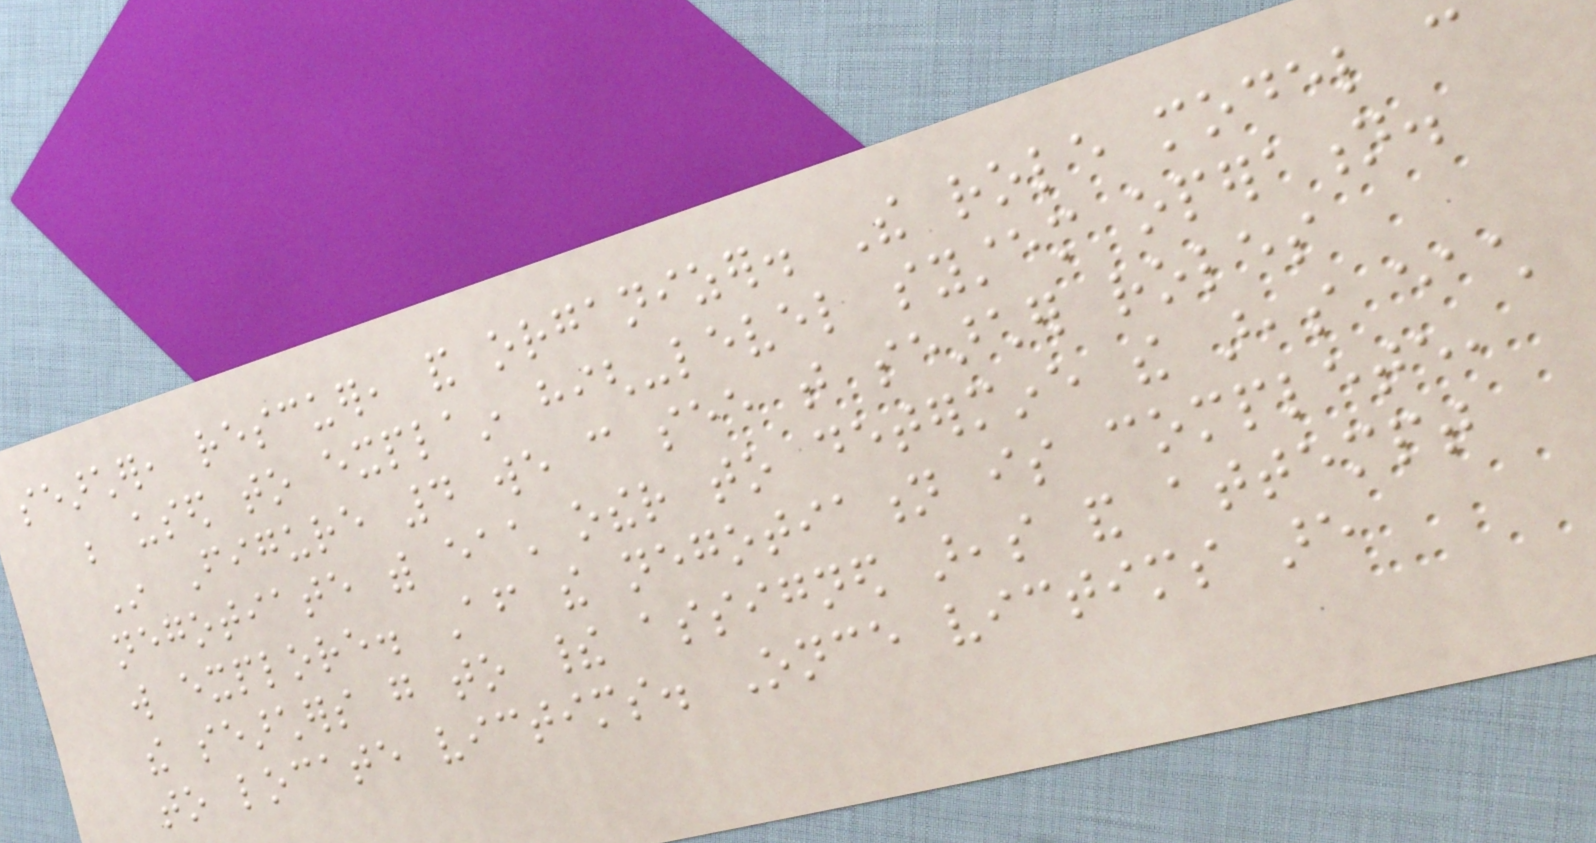searcher, rescuer, and organizer. The role model can
be used to explain high-level system operation.
In Figure 4 we can see that searcher roles
negotiate with each other to determine the areas each
will explore. After the negotiation is complete,
the searchers go to their assigned areas and attempt
to locate victims. Once victims are
